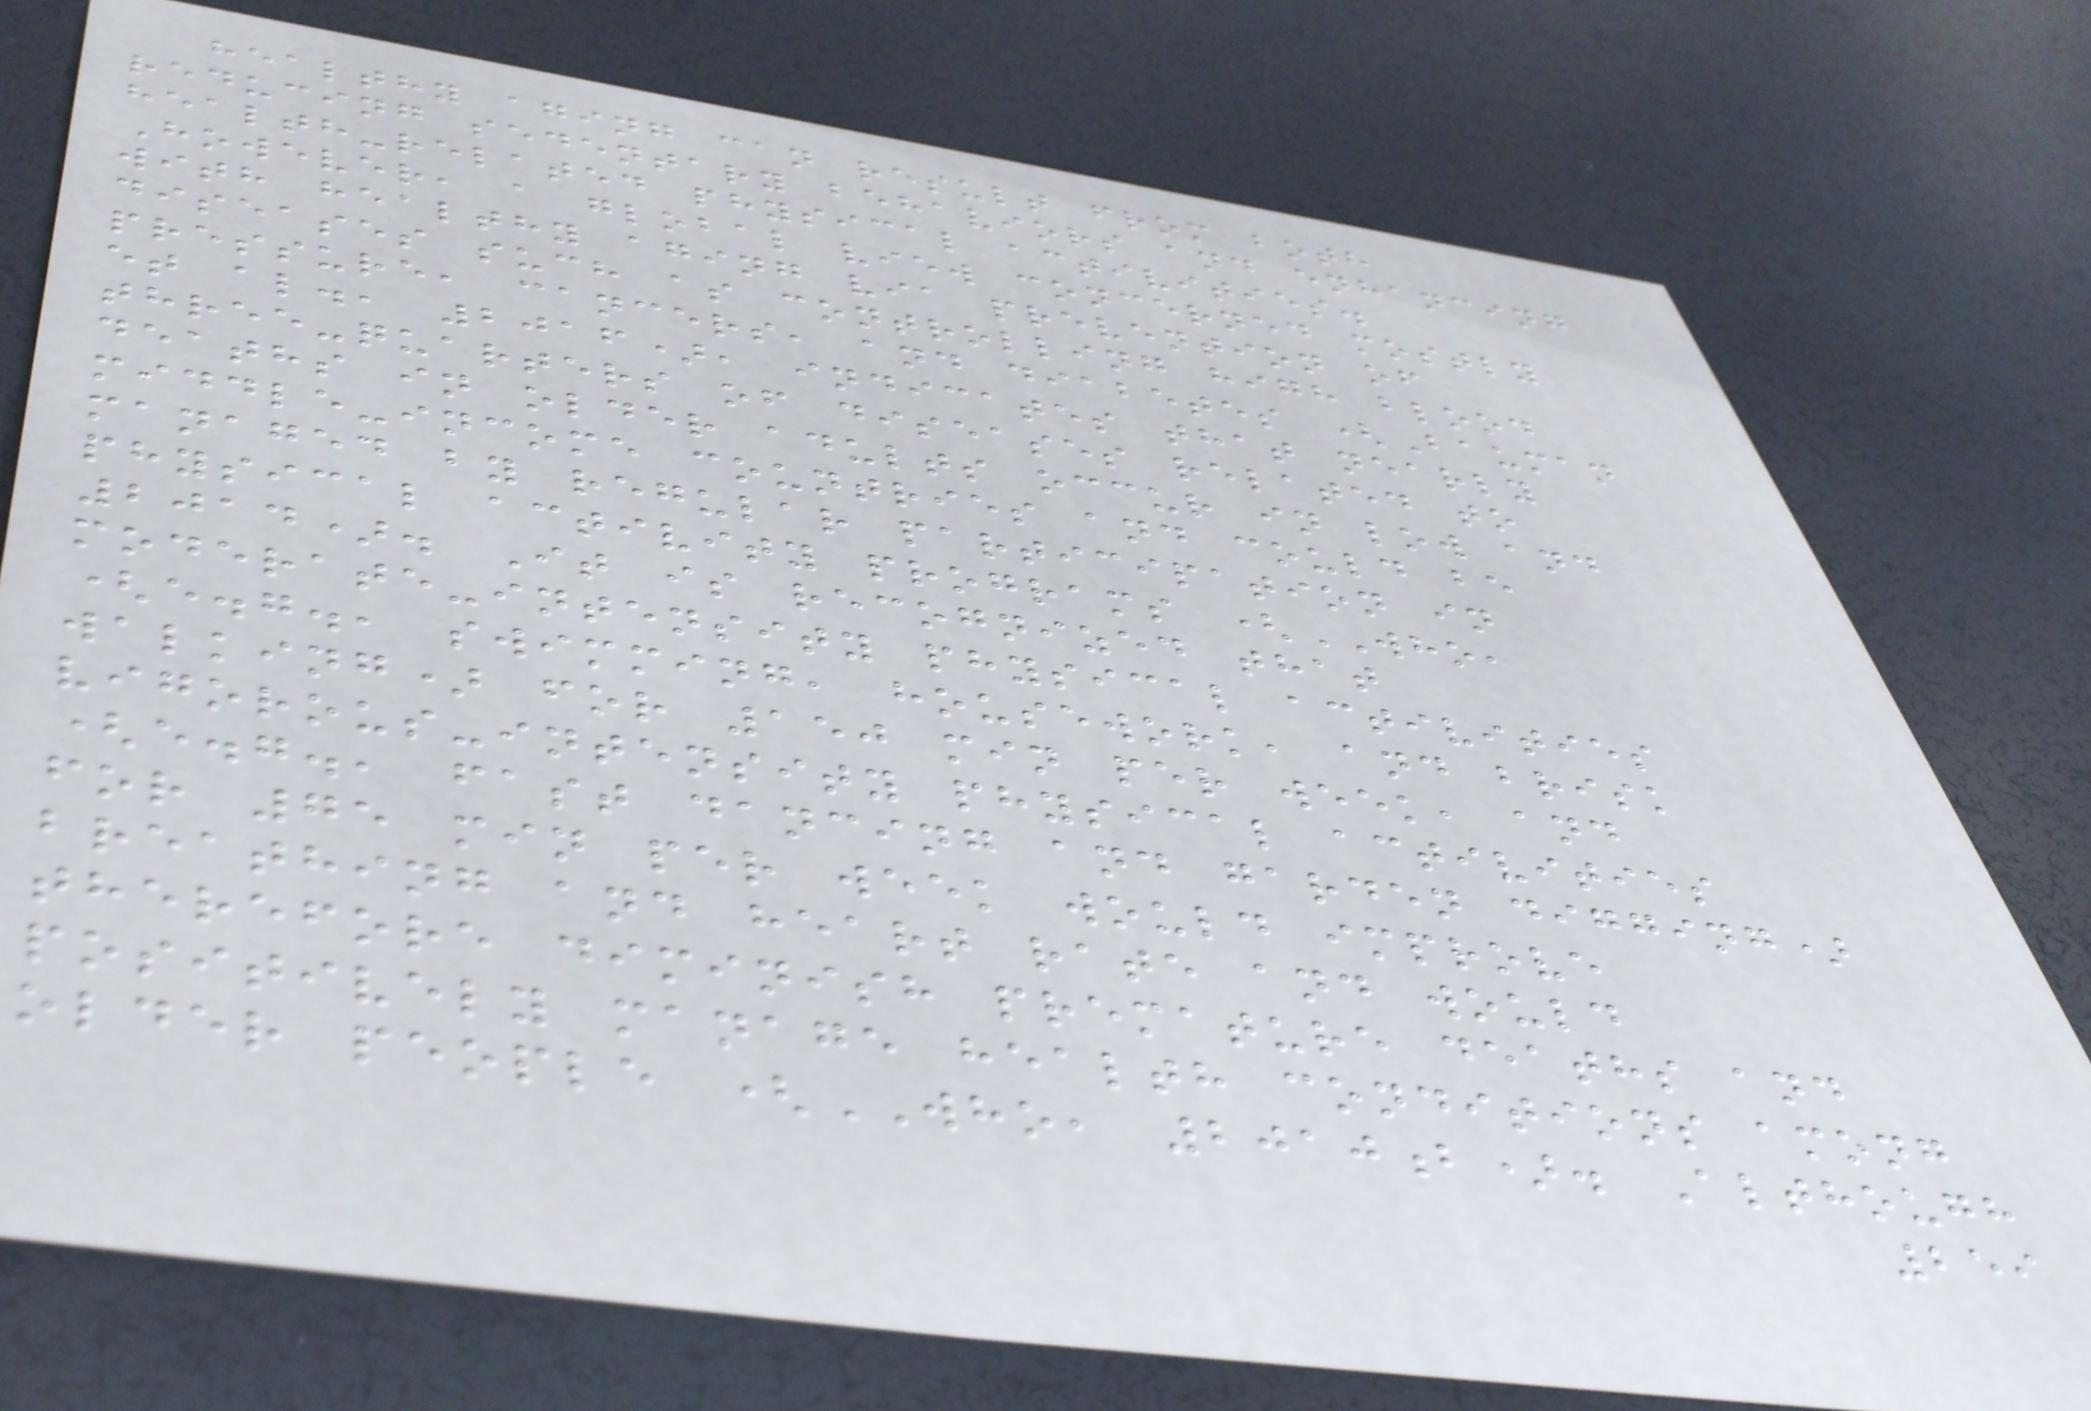healthy aging can result from both
reducing sedentary behaviors and enhancing
health-related physical activities.
However, a global view concerned mostly
with healthy aging via prevention of
diseases such as controlling high blood
pressure, cancers, and diabetes (Bauman
et al., 2016), indicates that nearly
three-quarters of diseases related to
deaths in older adults occur in low and
middle-income countries and could be
managed by regular participation in
physical activity programs (WHO,
2014). It is recognized that
moderate-intensity physical activities
(e.g., swimming, housework, and brisk
walking) for 150 min per week, and
vigorous-intensity physical activities
(e.g., fast dancing and garden digging)
for 75 min per week would improve
breathing and heart rate and would
therefore diminish premature deaths and
positively manage health conditions among
older people (WHO, 2010b). Although
259
